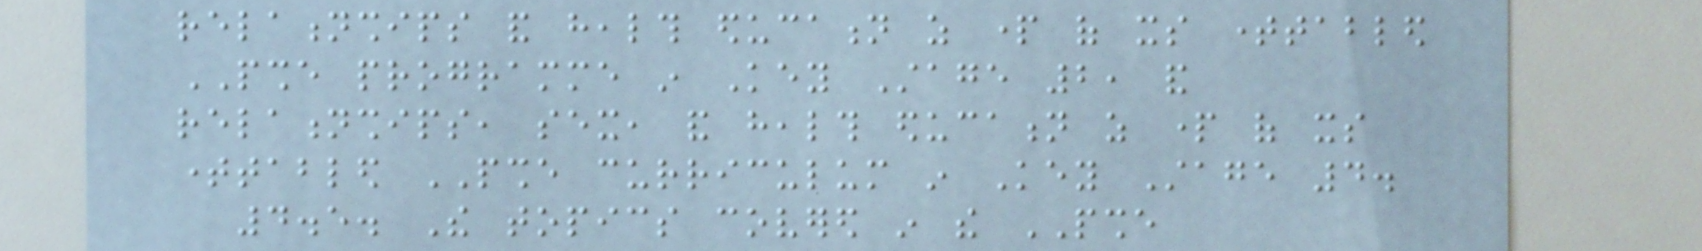relationships and health education as part of its timetabled
PSHE programme in Key Stage 2, and
relationships, sex, and health education as part of its
timetabled PSHE curriculum in Key Stage 4.
4.5. The topics covered in the PSHE
